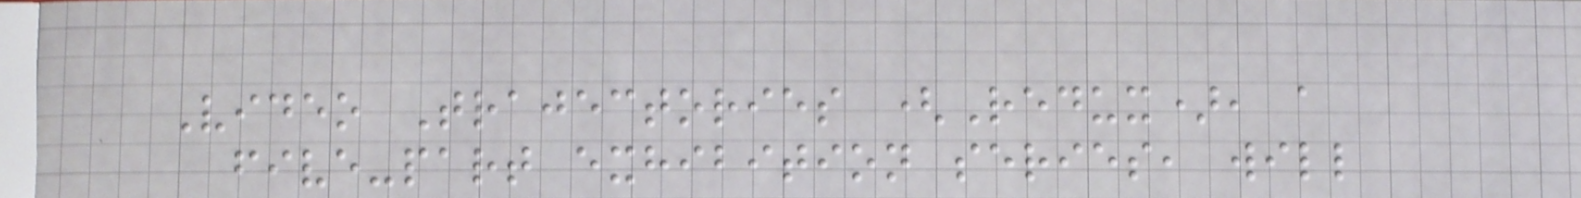Video Trajectories (Redux), a
five-part exhibition series, will
